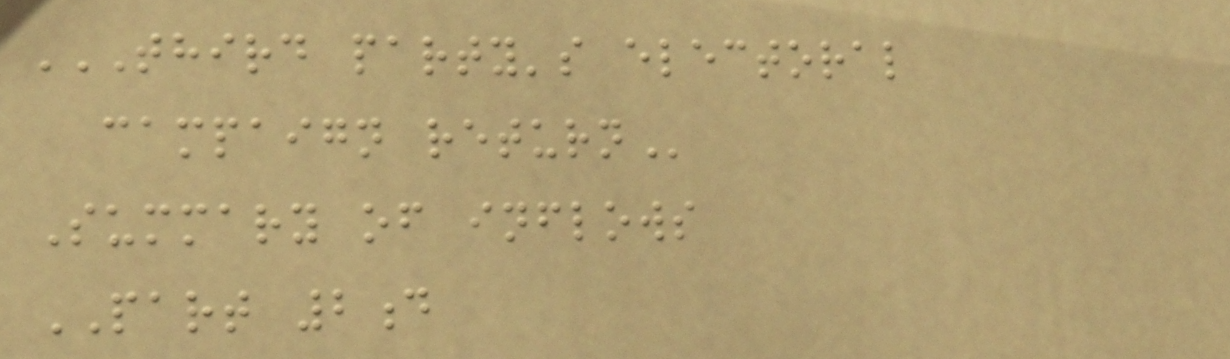THIRD PARTY'S ELECTORAL
CAMPAIGN RETURN
Summary of inflows
PART 2d
